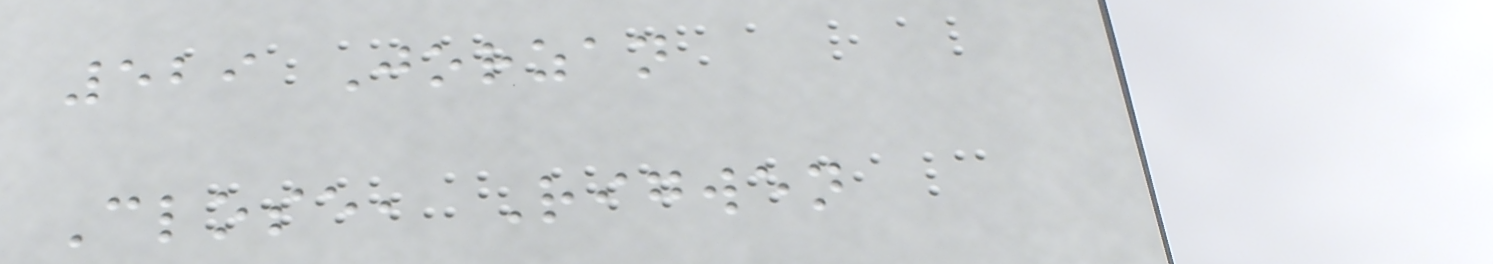529 Jorzan
Close, Rigwen
